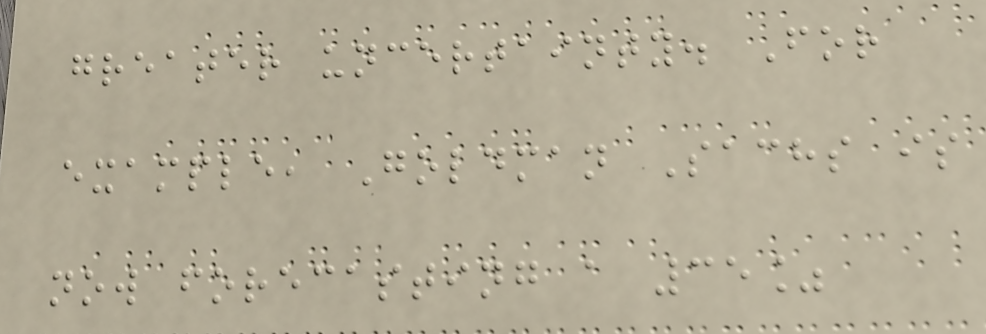greater uncertainty. For
example, Goldman Sachs is
now forecasting a 35%
